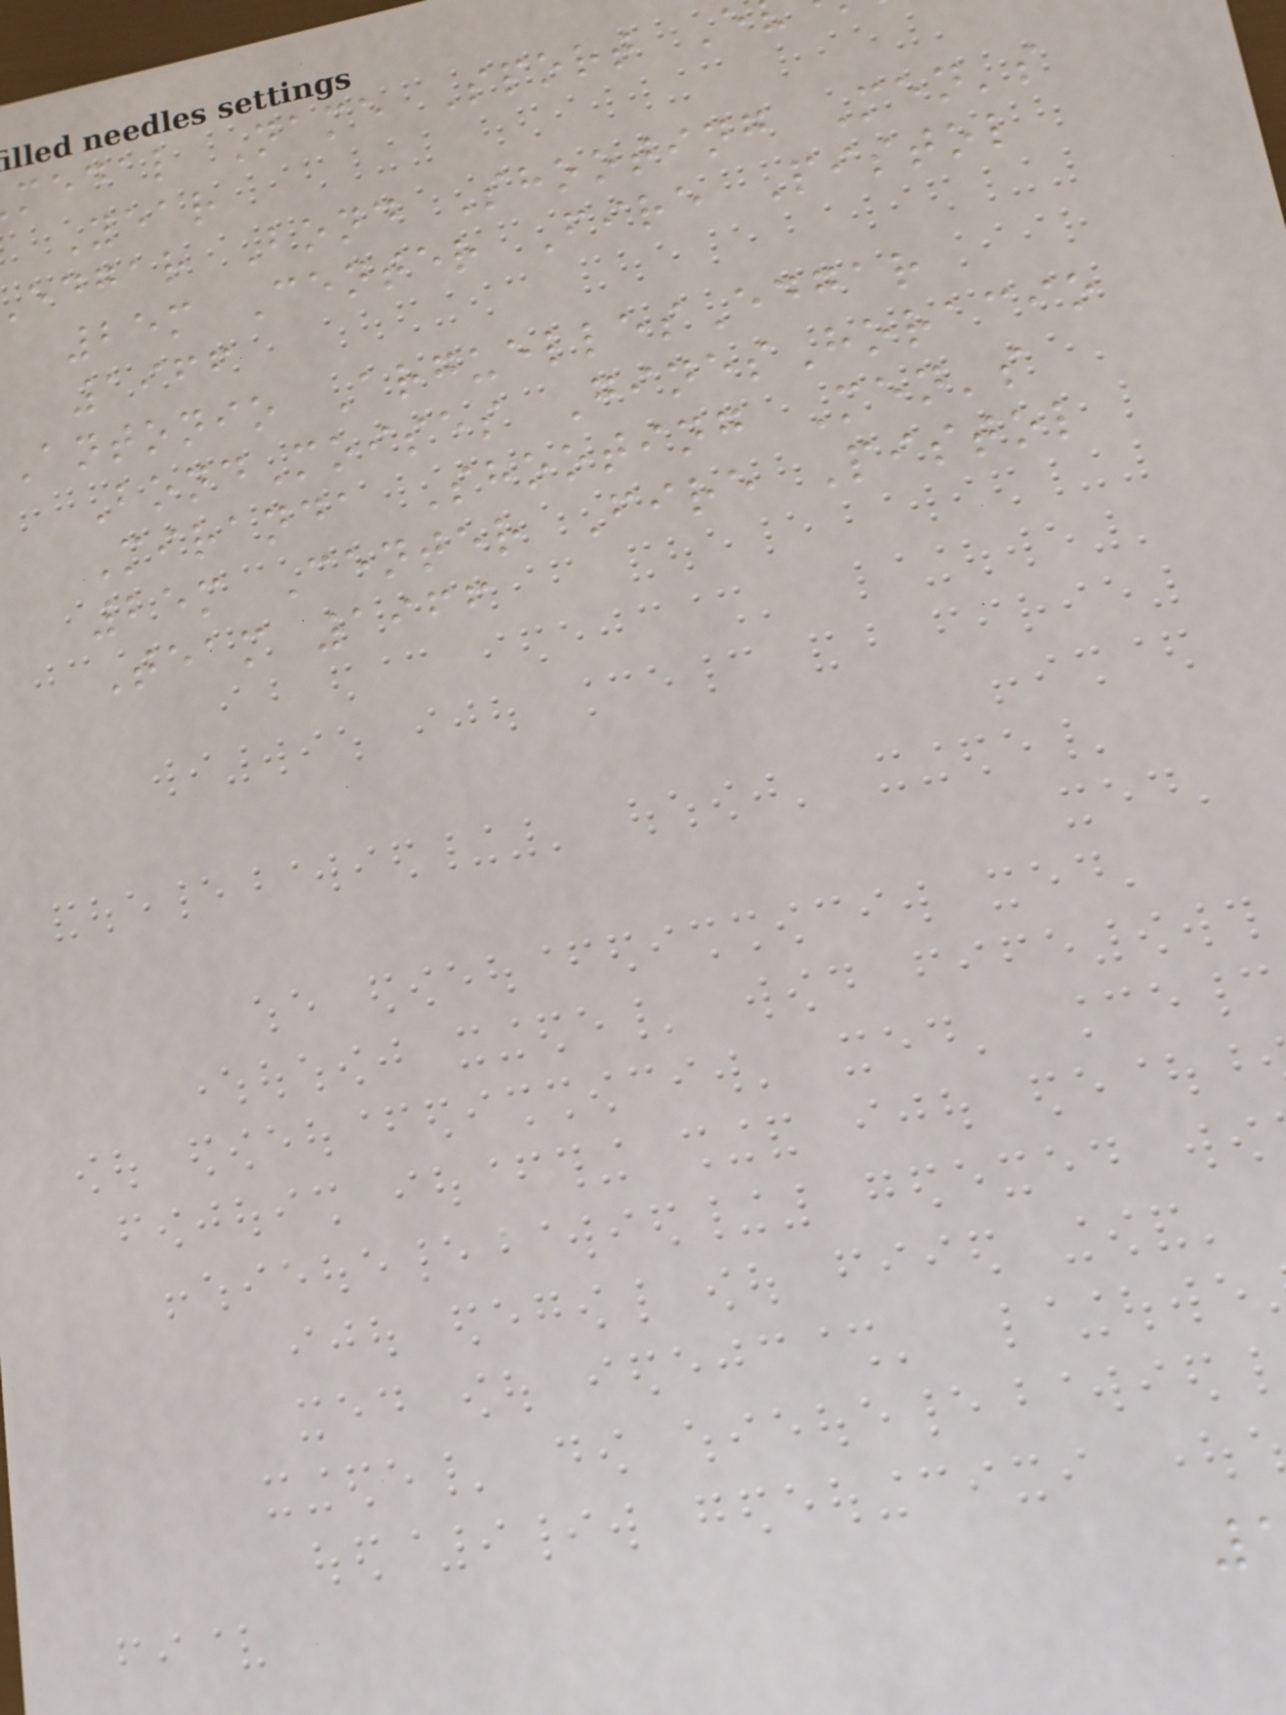medal Name Sport E
Year
edgar Bond Shooting Men's
25m Center Fire Pistol
1966
Antonio ArguellesEdgar
BondMoises GinesHoracio
Miranda Shooting Men's
25m Center Fire Pistol
Team 1966
